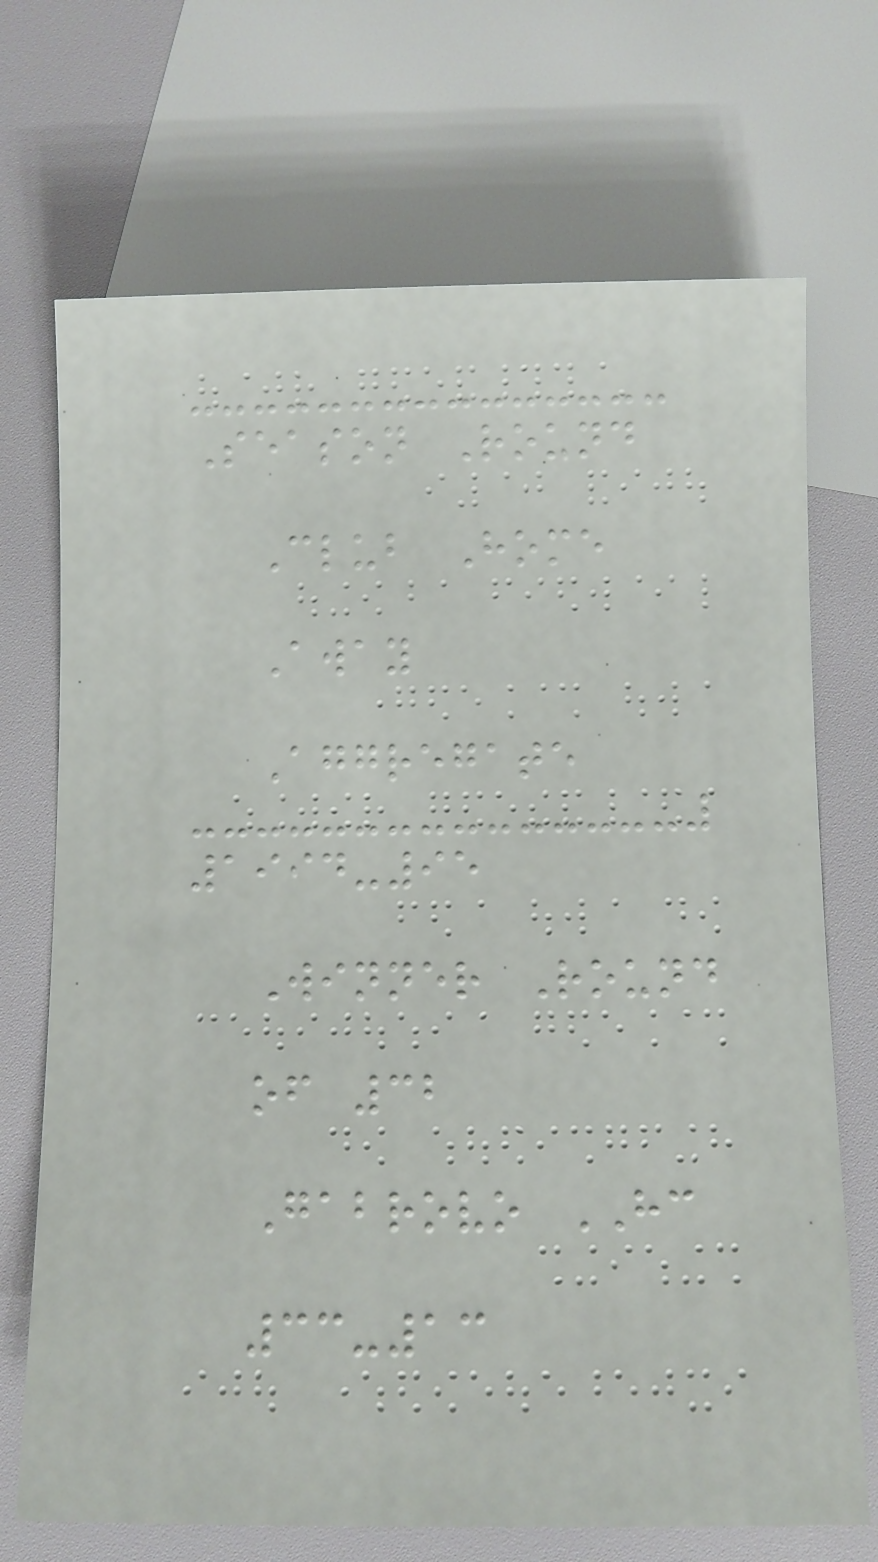Season Round
Club Home
Away
Aggregate
1994-95
Winner Round
of 32
Gabrovo HC
33-13
